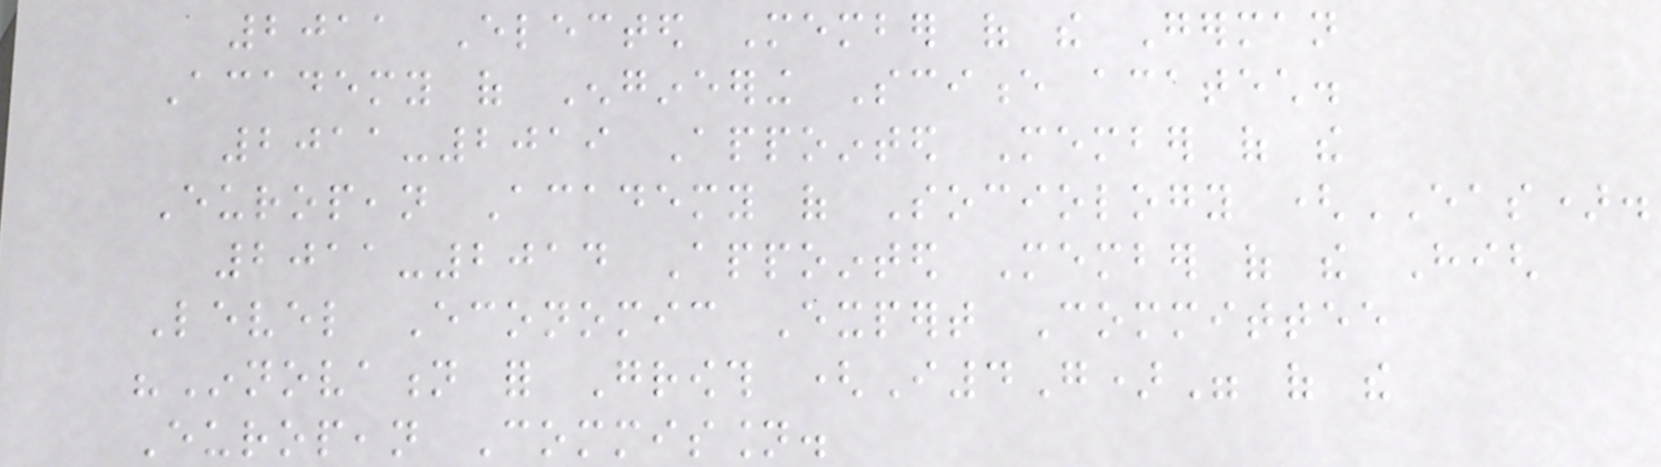2011 Elected Member of the German
Academy of Engineering Science acatech.
2011-2019 Appointed Member of the
European Academy of Sociology (EAS).
2011-2014 Appointed Member of the High
Level Economic Expert Committee
"Innovation for Growth (I4G)" of the
European Commission.
